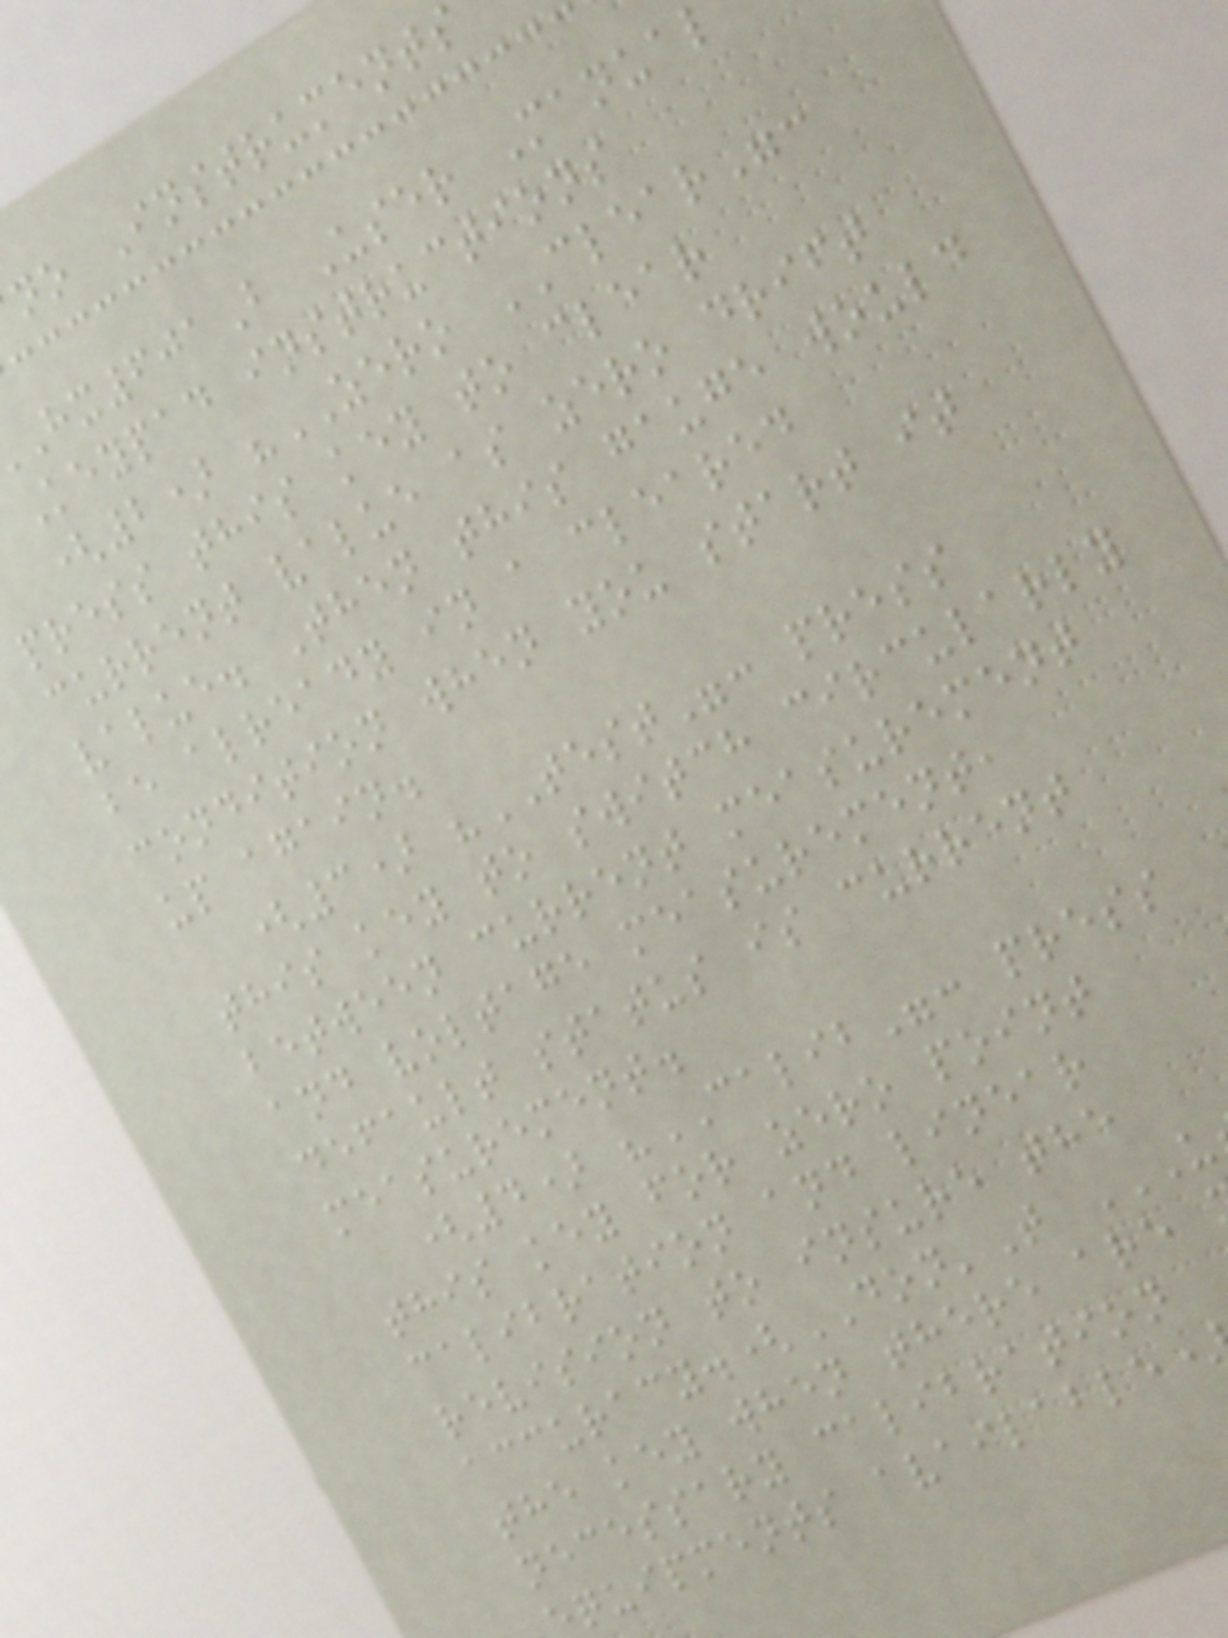no Instruments
601B User Manua
Keypad instructions
(2) "ZERO CLEAR":
press this key to clear
current value as zero drift
value. Then this gauge would
be already in a cleared
condition when you start it
up again.
(3) "TEST": press
this key to switch circularly
between current measurement
and voltage measurement,
default status is current
measurement.
(4) "CALIB": press
this key for zero point
calibration and linear
revision to insure the
accuracy.(DON'T
the key when there are
necessary calibration
quipments
